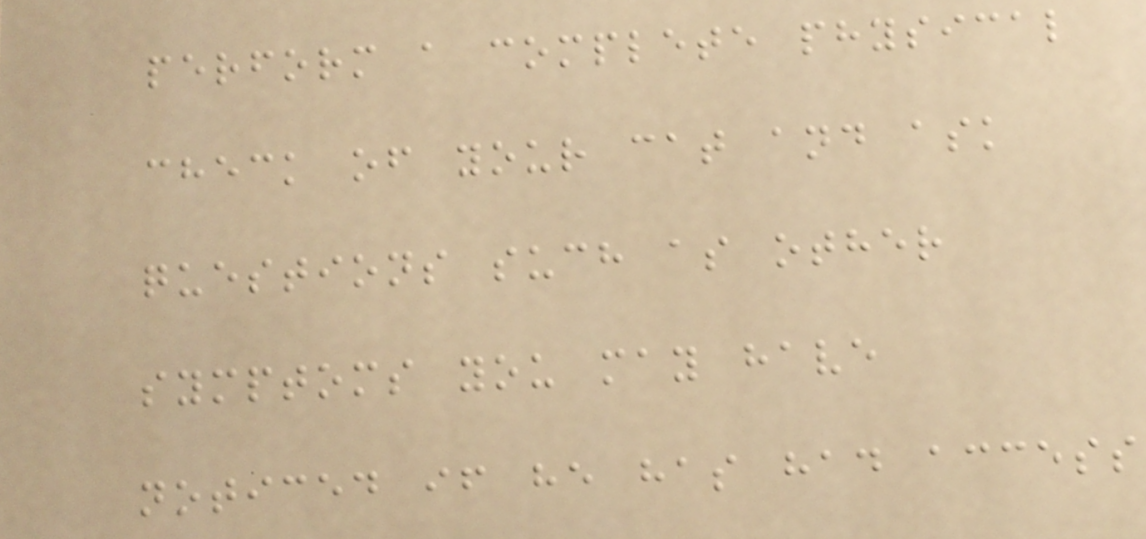perform a complete physical
check of your cat and ask
questions such as other
symptoms you may have
noticed if he has had access
